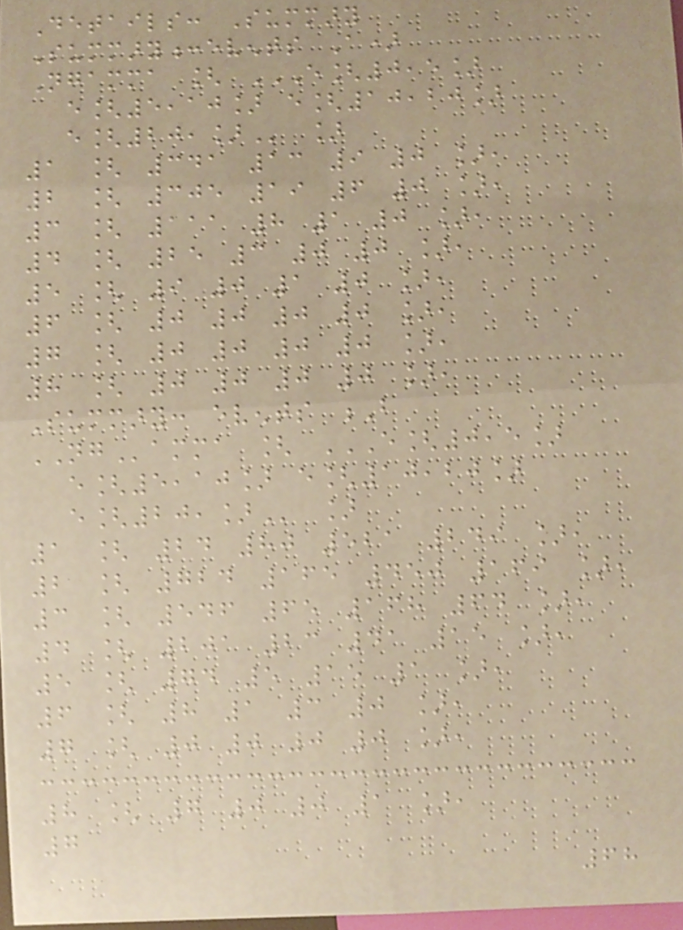Details: Summary
Summary:events A)
Ngamma [ E[0,5]
E[5,10] E[10,20]
E[20,] ]
1 [ 341 13 9 0 ],
2 [ 305 19 6 0 ],
3 [ 111 8 1 0 ],
4 [ 25 3 0 0 ],
5 [ 9 0 1 0 ],
6 [ 0 0 0 0 ],
7 [ 0 0 0 0 ],
8 [ 0 0 0 0 ],
Summary: events B
NGamma [ E[0,5]
E[5,10] E[10,20]
E[20,] ]
1 [ 24 80 521 249 ],
2 [ 724 165 450 169 ],
3 [ 546 65 168 64 ],
4 [ 201 23 41 15 ],
5 [ 74 5 15 1 ],
6 [ 8 1 3 0 ],
7 [ 0 0 0 0 ],
8 [ 7 0 0 1 ],
7
68
